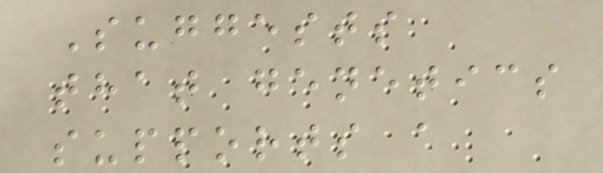Suggests
that genetics
supports a
